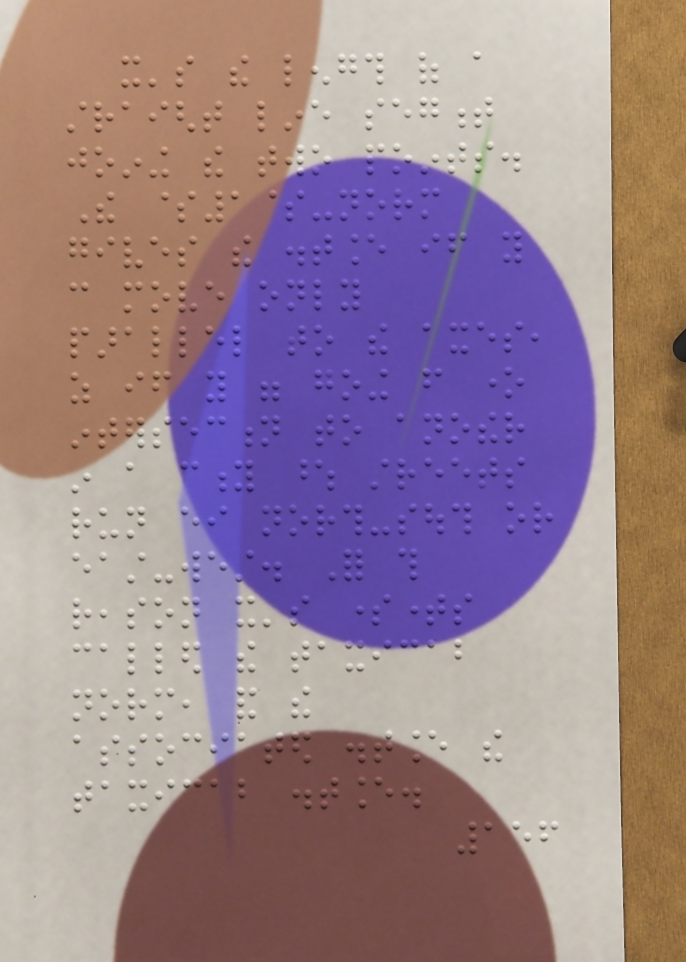it's the length of a
straight line segment
joining the two points.
The $1$-norm
gives the distance if you
can move only
parallel to the axes,
as if you were going from one
intersection to another
in a city whose streets
run either north-south or
east-west. For this
reason it's sometimes
called the taxicab
norm, and the
associated distance the
taxicab distance.
156
